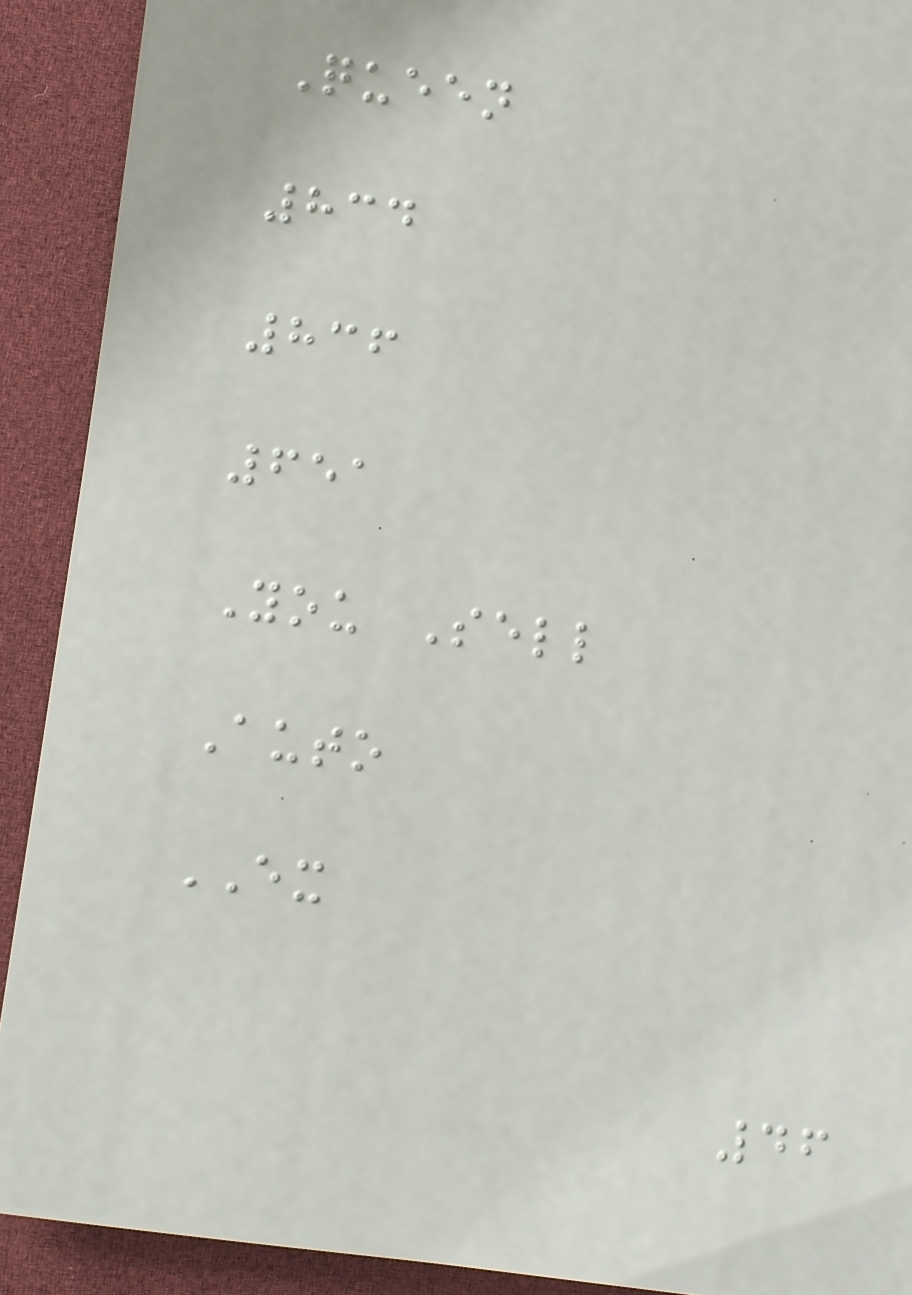Queen
834
836
651
You Sell
Auto
EX
46
